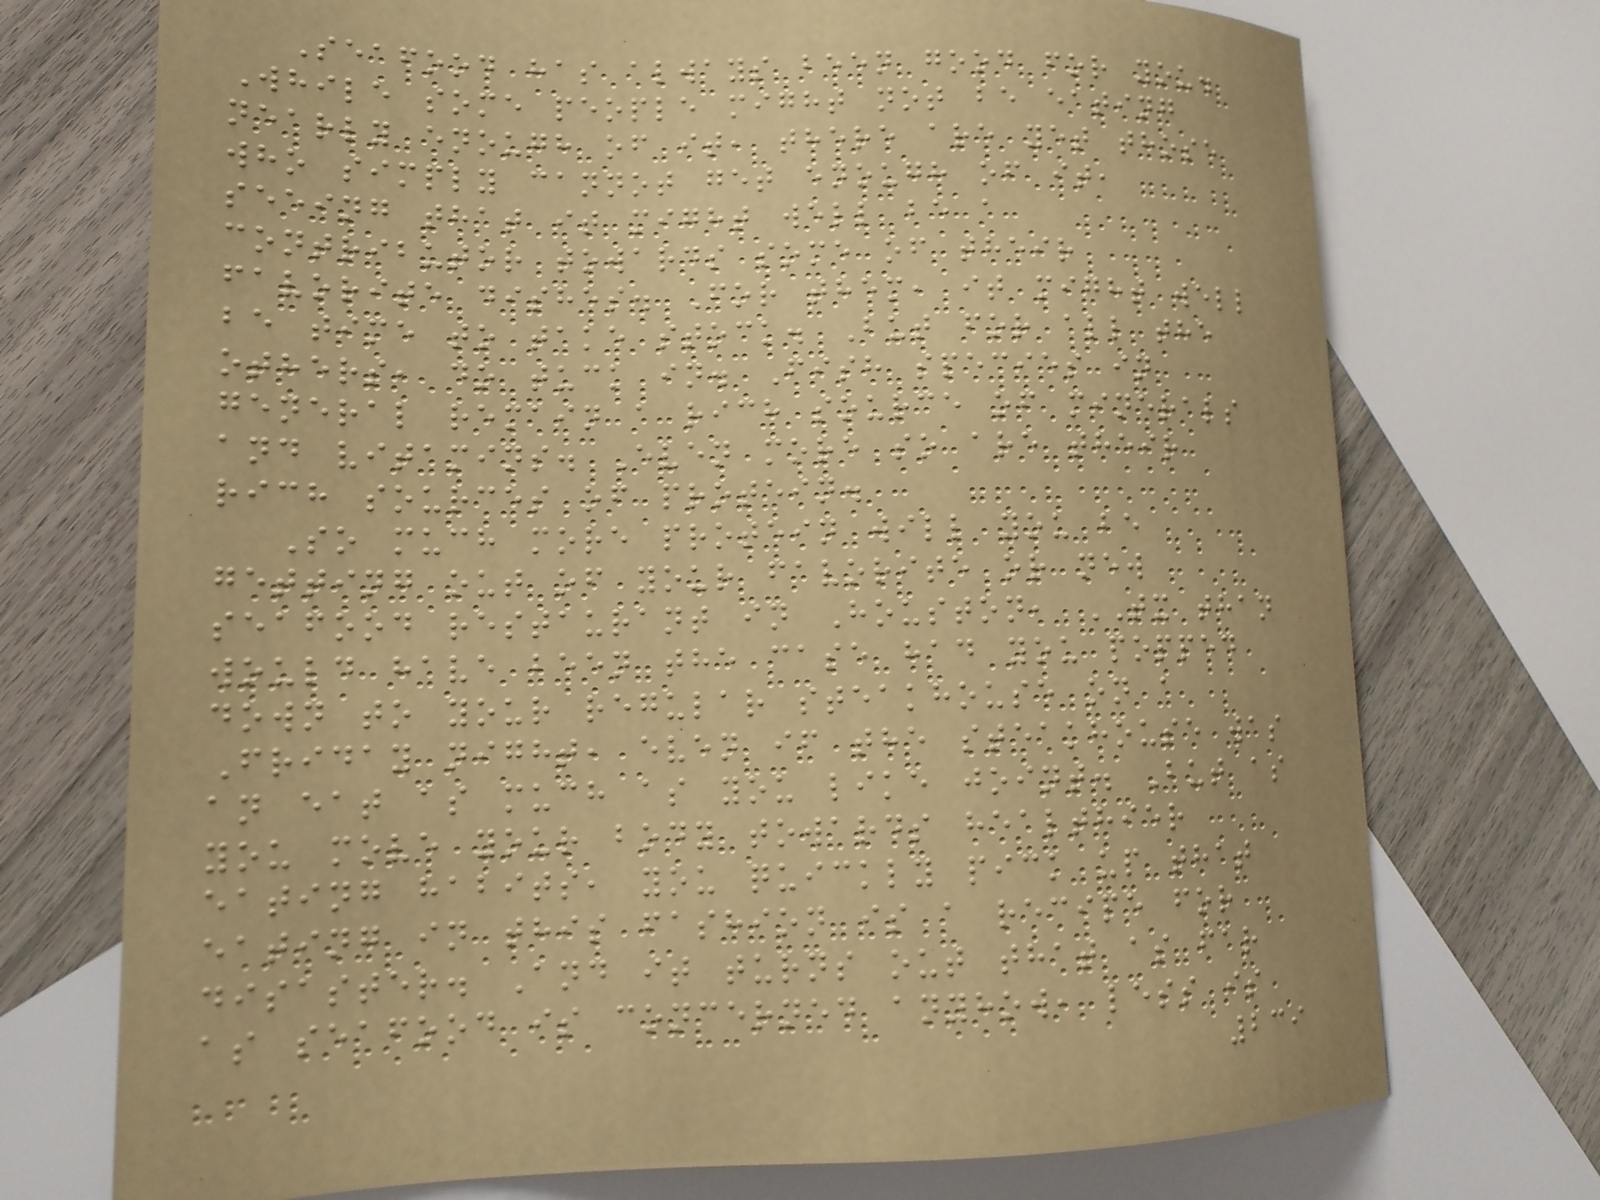Seafood has always been good for you.
While some people might not be eating
nearly enough of it, there are yet those
who simply cannot get enough of it,
seeing that it might well be a
contributor towards some of their
favorite dishes. For them, it might well
be time to take stock. But for all the
others, do tuck in. Fish species in
general remain a rich source of minerals
and vitamins. Even more so are their
rich sources of protein.
So much more protein will you be
getting out of your favorite or new
seafood restaurant in Houston, TX than
would have been the case had you popped
down to your regular steakhouse on a
Friday night, even if the steakhouse was
an eat as much as you like joint. But as
you move your body towards healthier
eating habits, you quickly pick up that
eating in this fashion is a recipe for
disaster. And it turns out that as far
as seafood is concerned anyhow, less is
239
